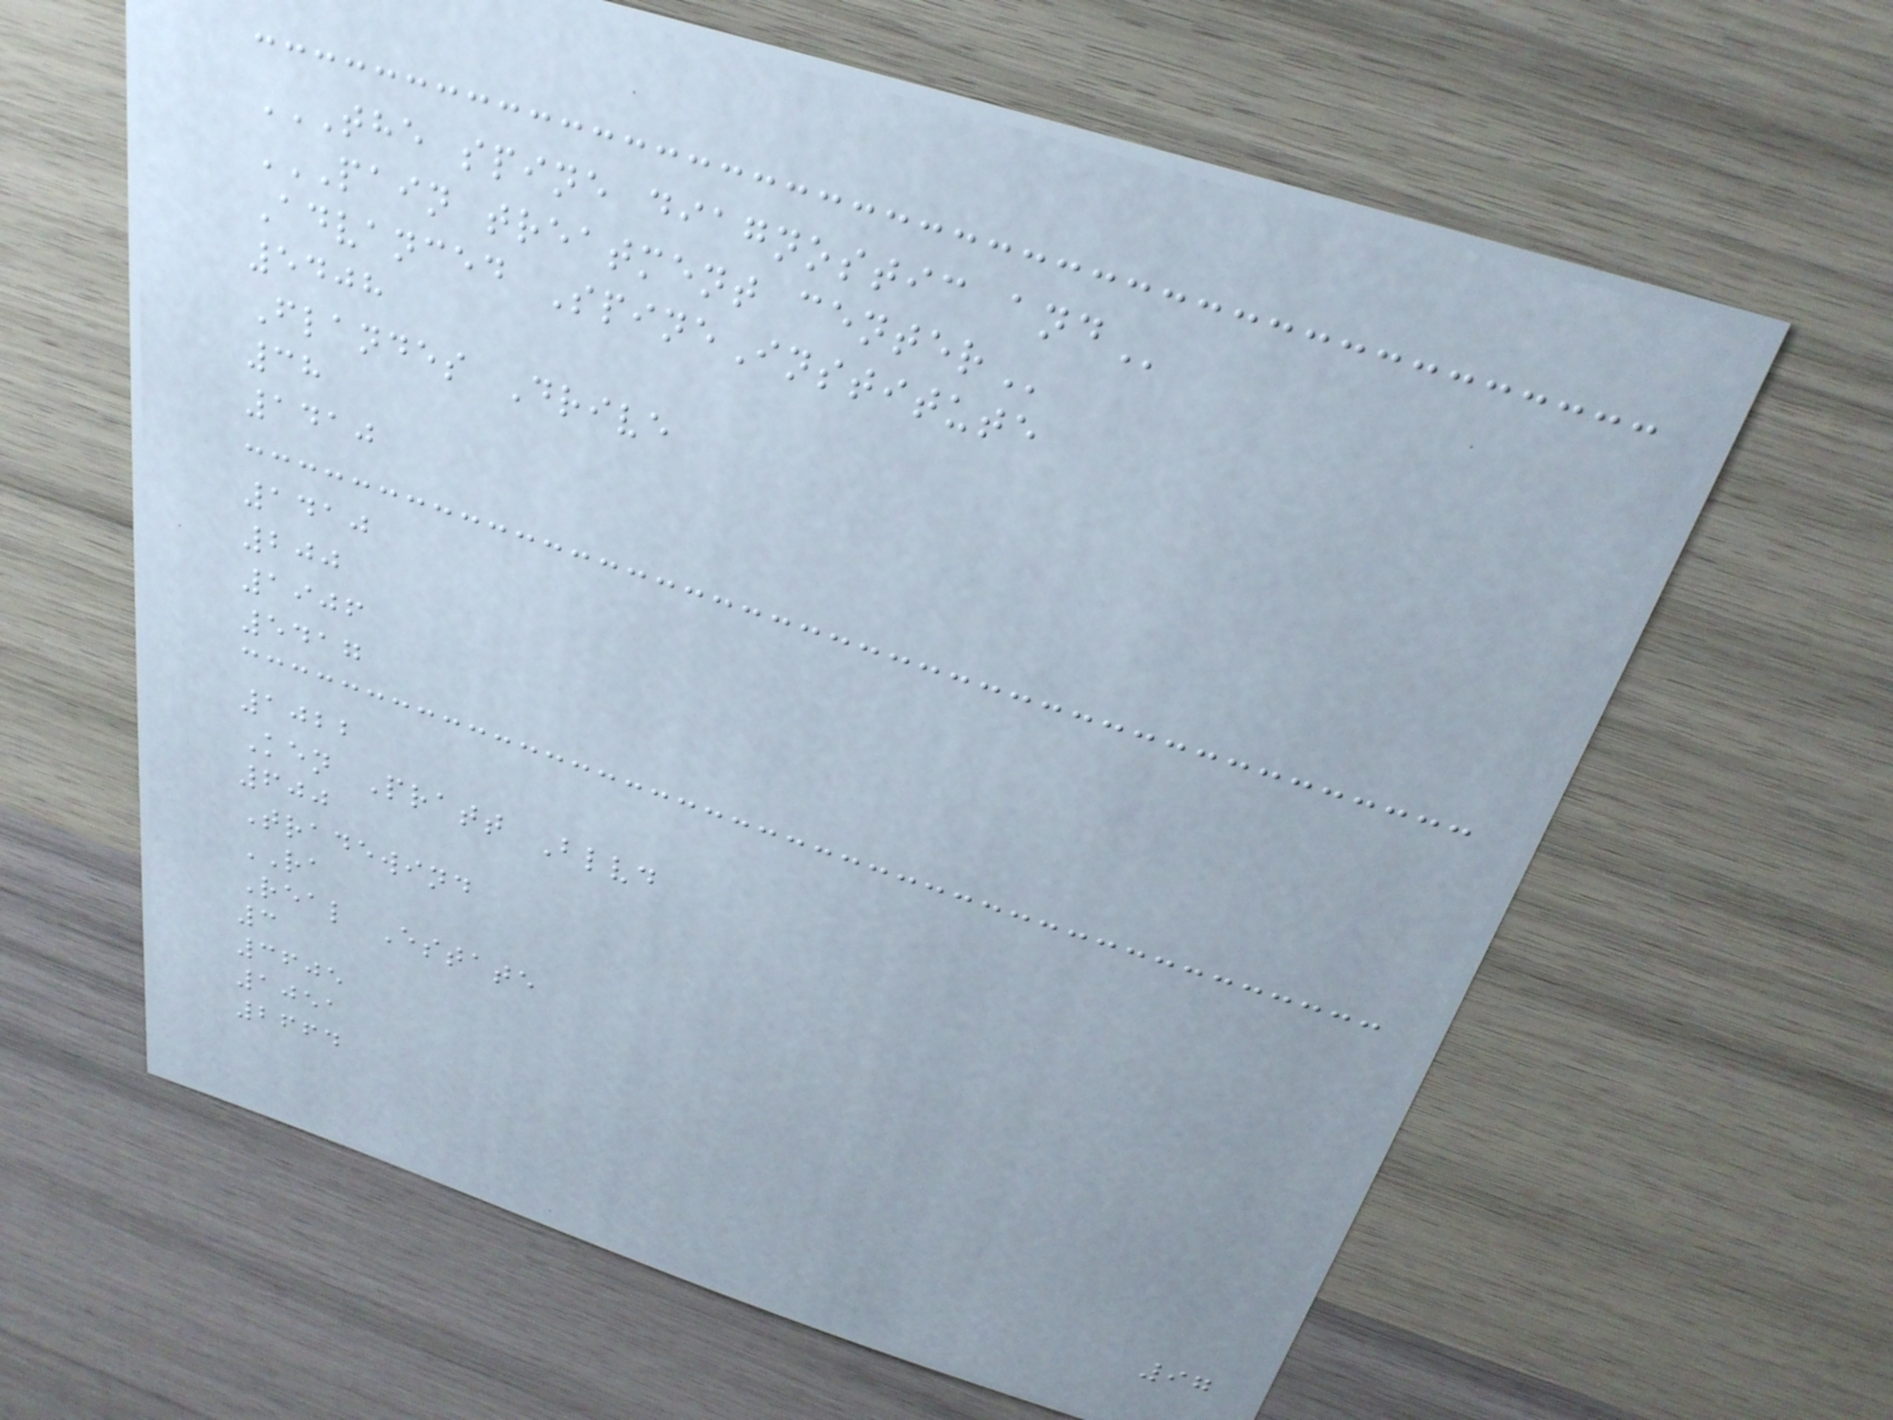THE SPINE DIAGNOSTIC AND
PAIN TREATMENT CENTER
Advanced SpineInstitute
5408
Flandes Drive
38
1410
1410
200
1906
5417
1022
Ken Pratt Blvd
600
Tradewind
RA
Real Estate
3
3605
1051
2664
97
